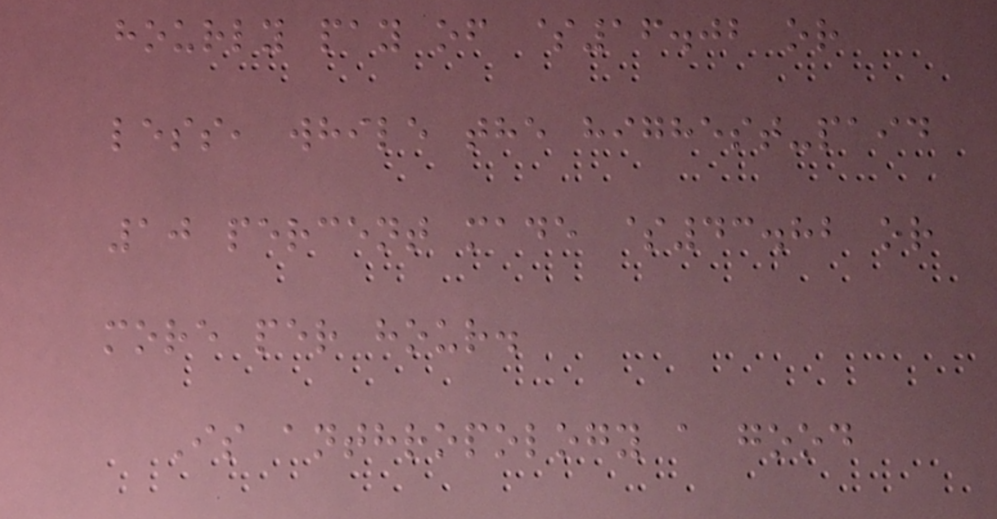hourly pay of $16.02 or
less, while the highest-paid
10 percent made $43.82 or
more per hour.
Is anthropology a good
